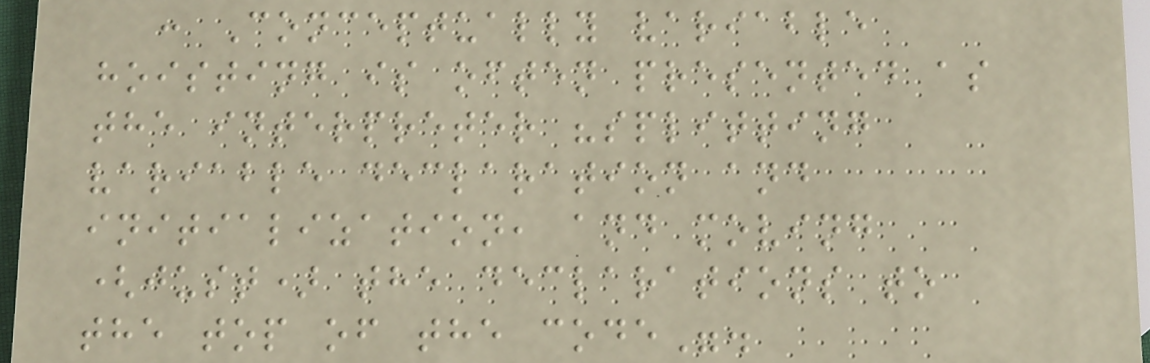: Conceptually variable
hoisting is often presented as
the interpreter "splitting
variable declaration and
initialization, and moving
(just) the declarations to
the top of the code".
